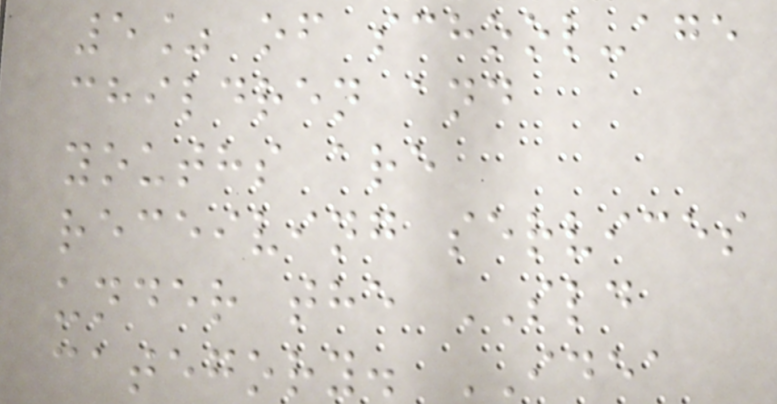5% of school-age
children and
youths are
receiving services
under the SLD
category. IDEA
